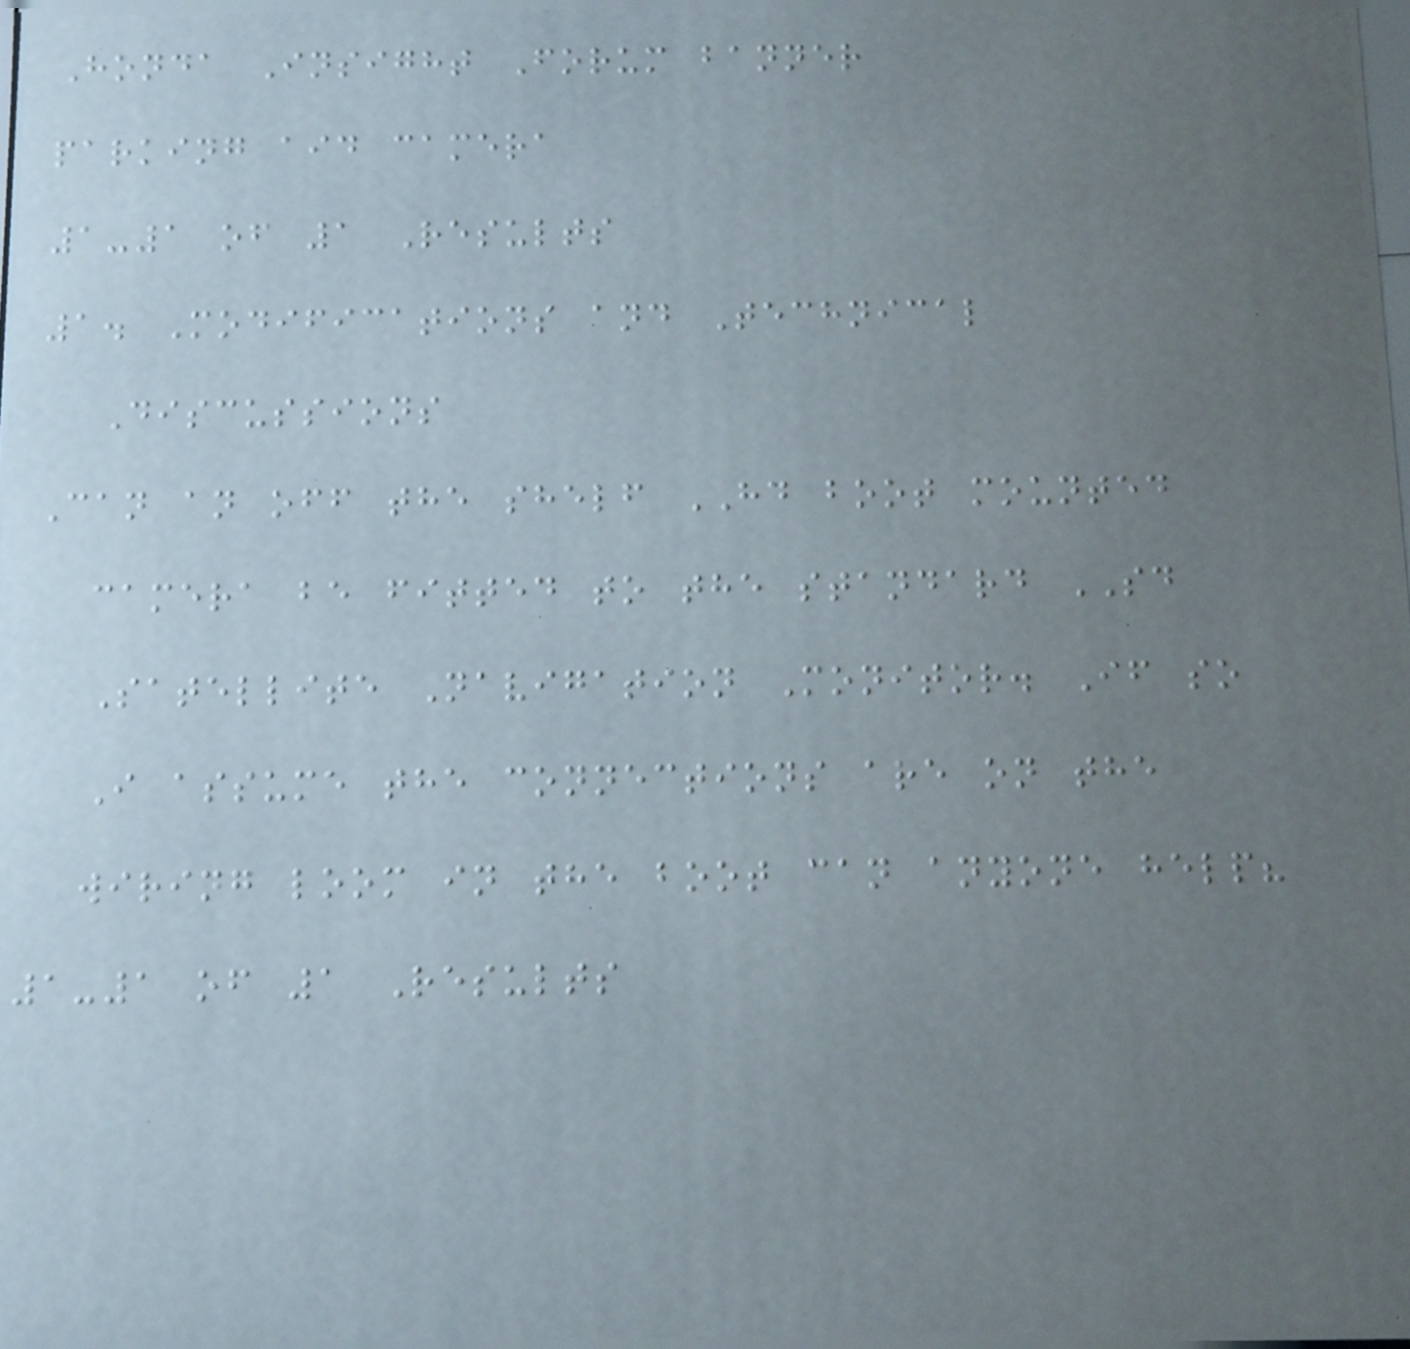Honda Insight Forum banner
parking aid camera
1-1 of 1 Results
1. Modifications and Technical
Discussions
Can an off the shelf HD boot mounted
camera be fitted to the standard SD
Satellite Navigation Monitor. If so
I assume the connections are on the
wiring loom in the boot can anyone help?
1-1 of 1 Results
